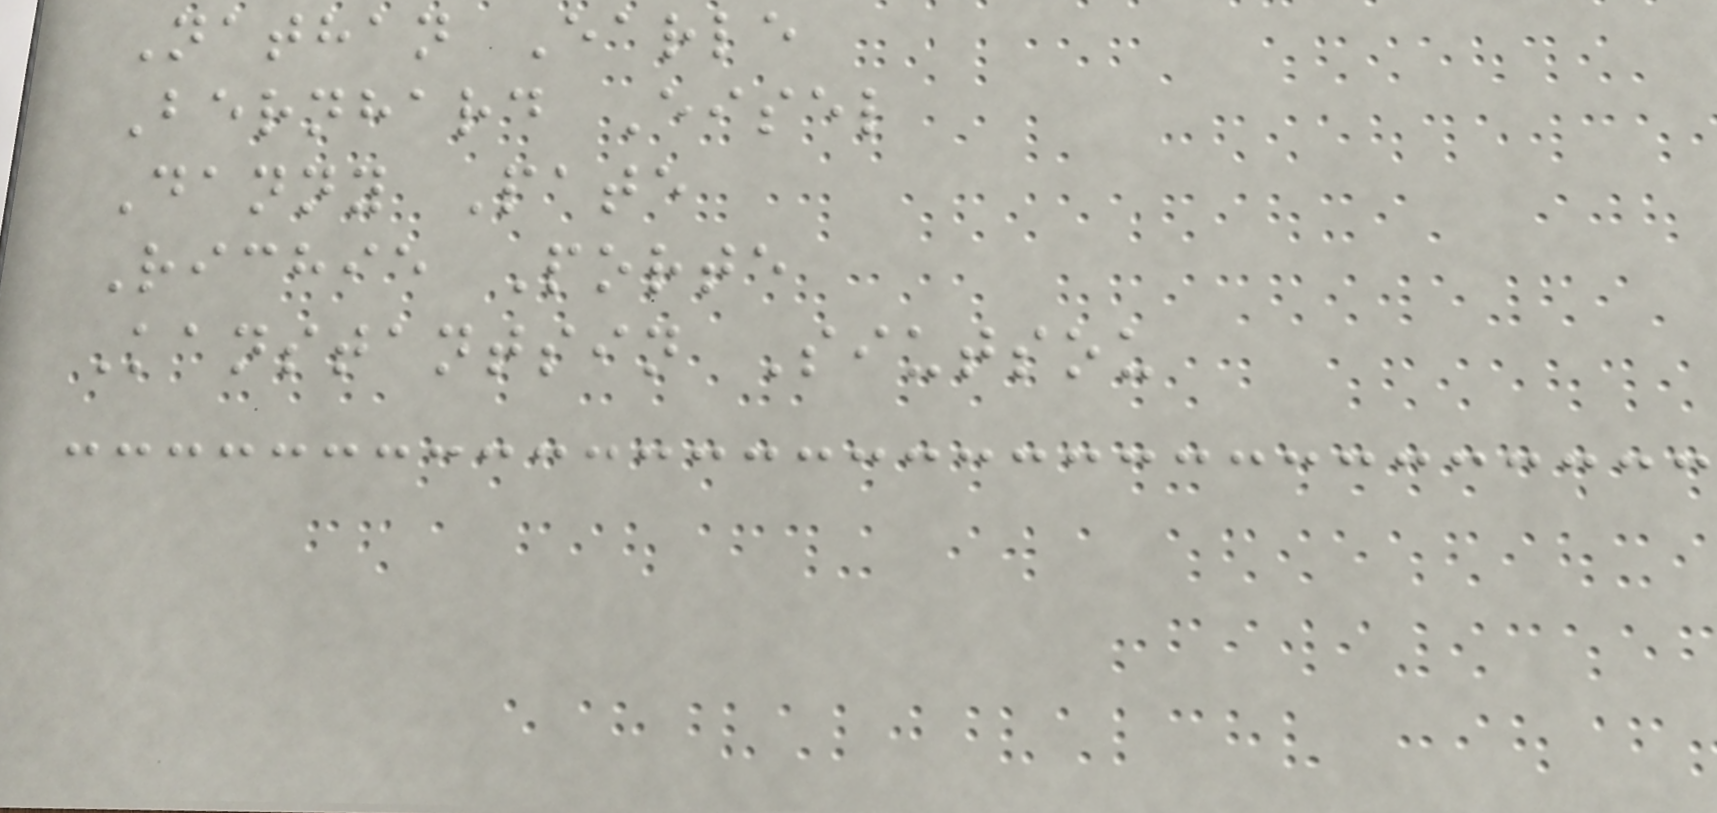Nathan Earle
Bernhard Eisel
Danny Pate
Richie Porte
Kanstantsin Siutsou
